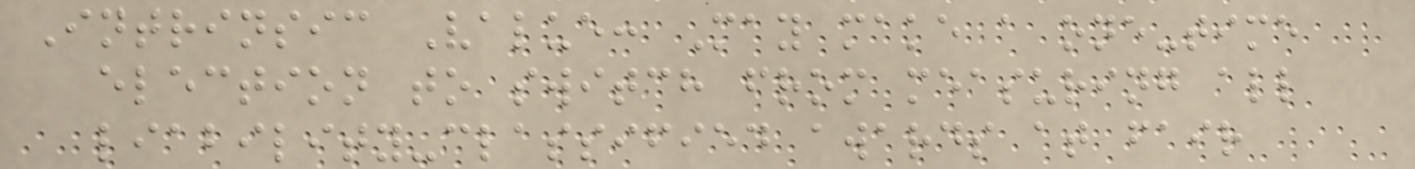Intrinsic Value: May make a one-time
election to switch from measuring all
liability-classified awards at fair
